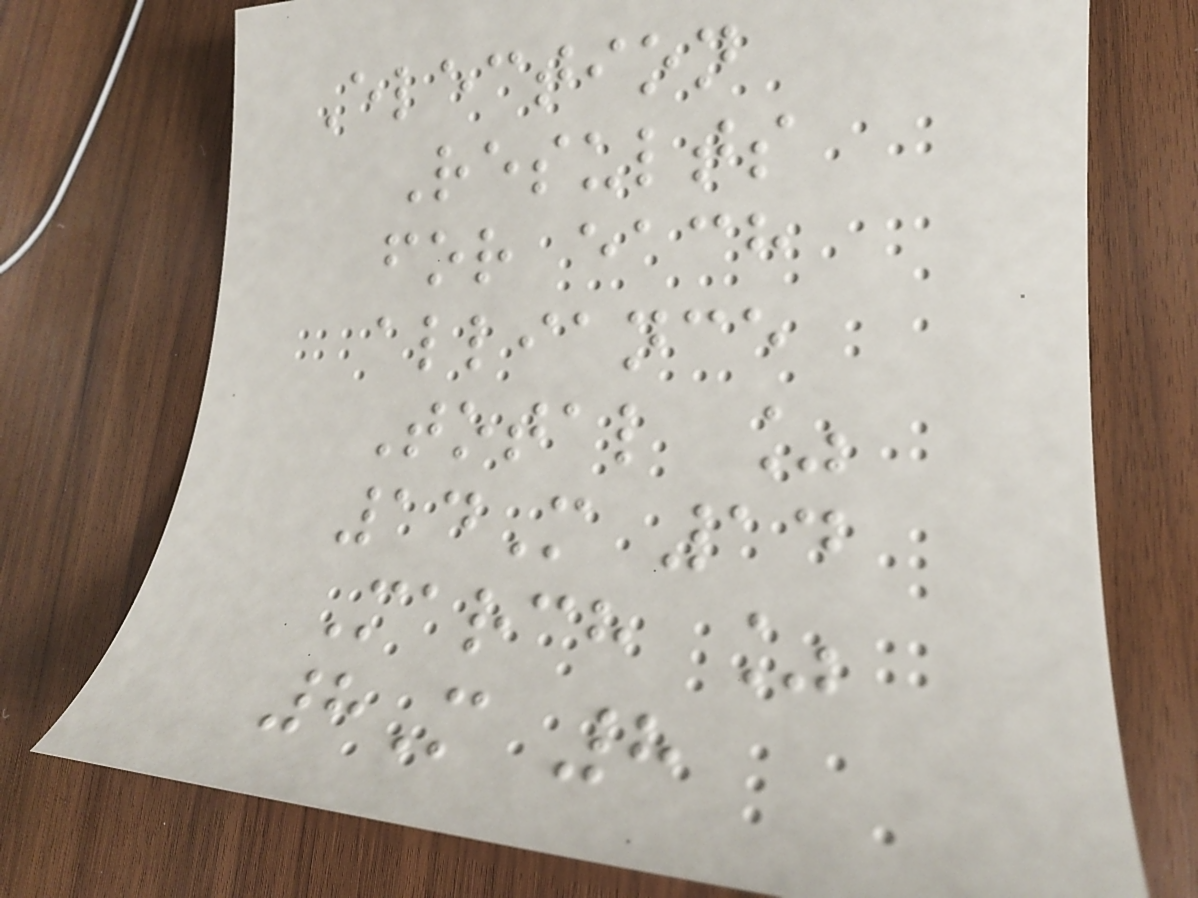Election
Results
for each
alliance
Total %
14M 14
March %
8M 8
